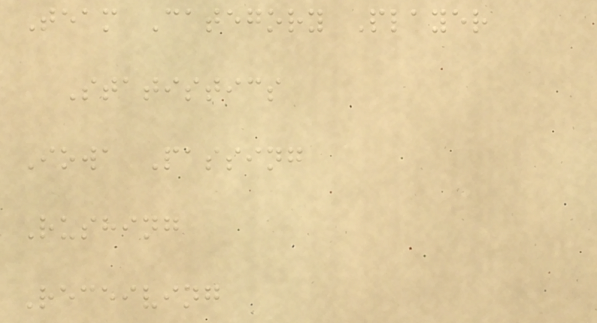Team Category Player
Statistics
Iowa Passing
Rushing
Receiving
